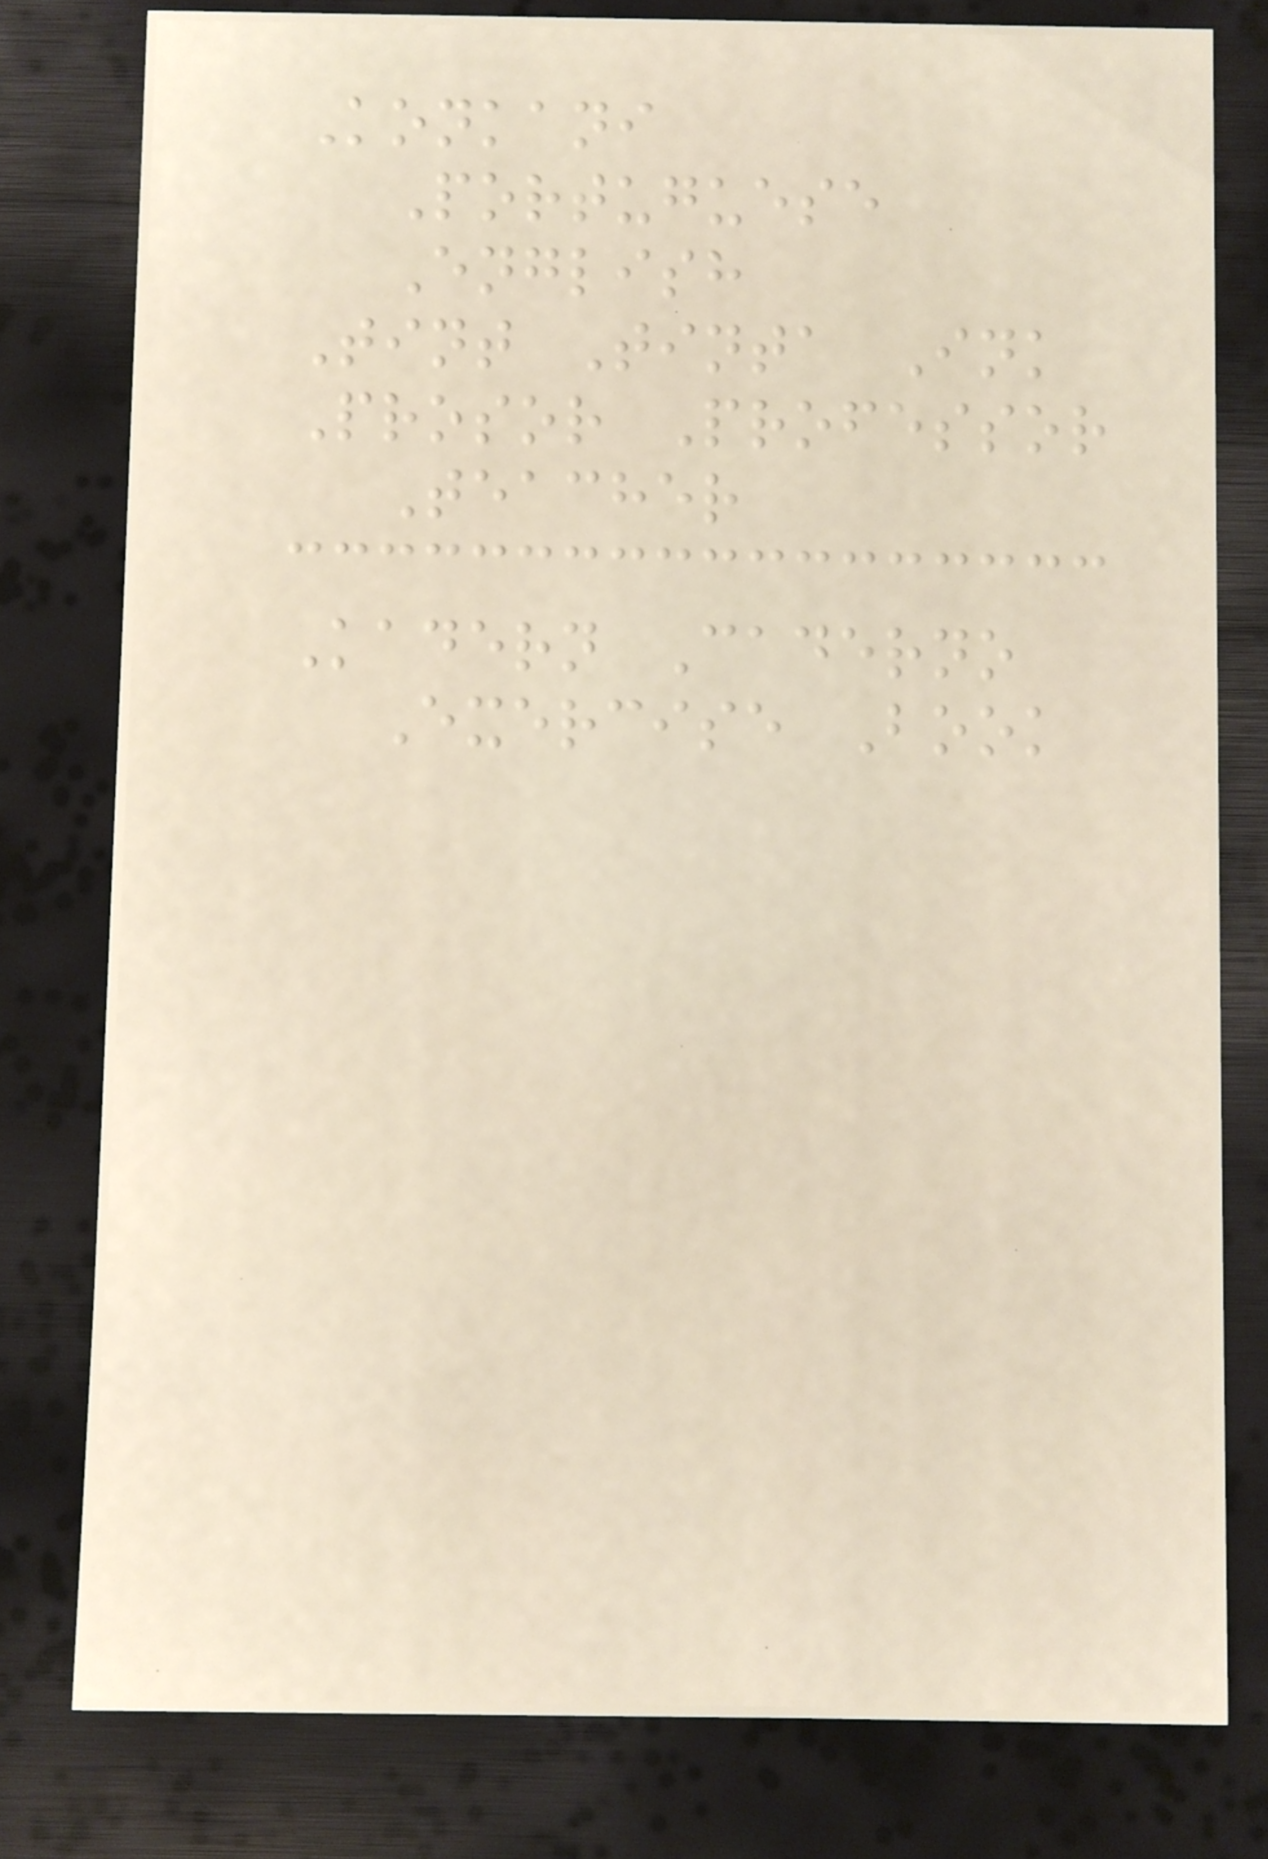Konkani
Portuguese
English
Tint Tinta Ink
Prosor Professor
Teacher
Kadern Caderno
Exercise Book
